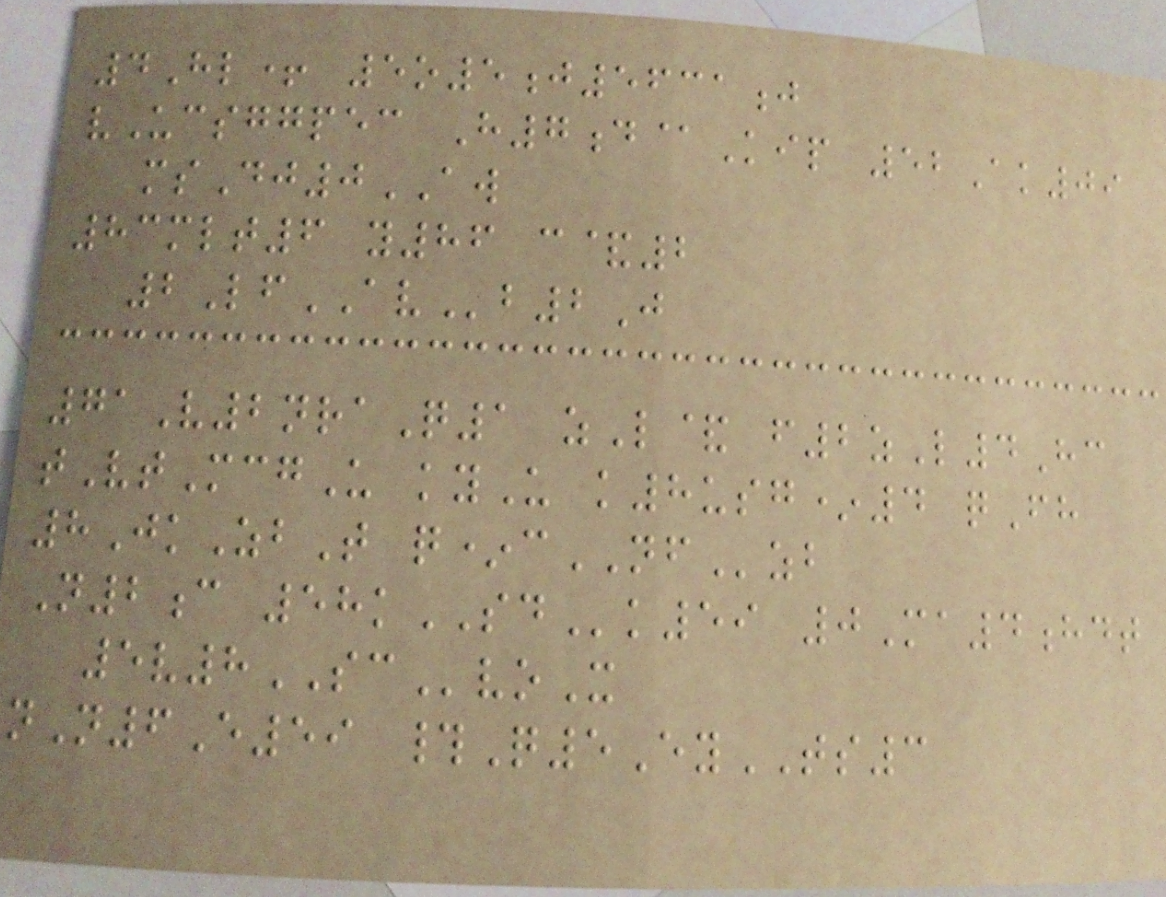4Hl+ 5o5j5631j
vUcsggpec H7d@Kip 52Ak09
msDj0AW
83mlt6 y86 c&2
2LfAVb2J
71V2nraQ1 zL& f2zL4Hc
tVtMcgU kyU k8usg*4 qFh
8JkZbT q*cNFzb
N2c 58kSDk59 0Ma4hdt
5v8SCvoX
nN6E59 #Q5EyTS3
